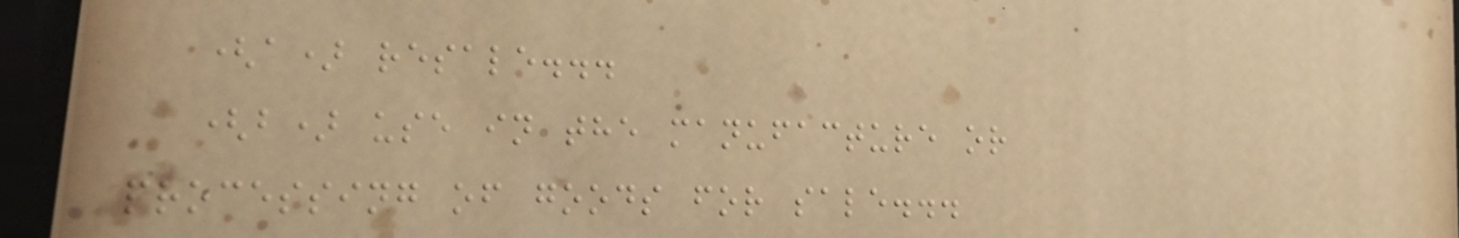(a) resale...
(b) use in the manufacture or
processing of goods for sale...
